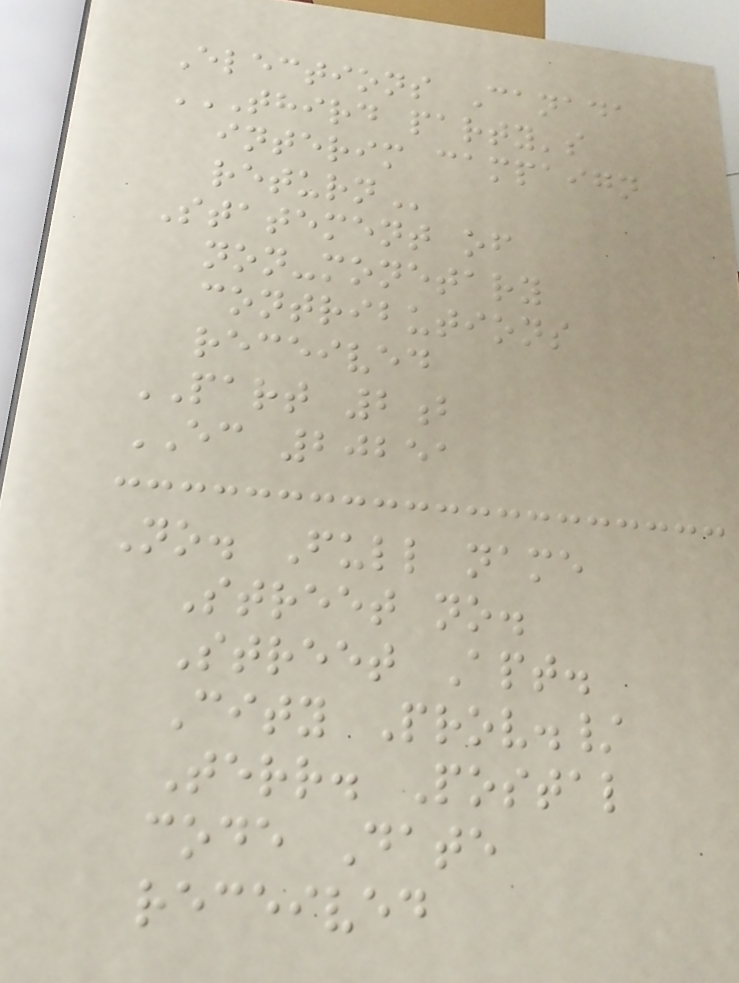Elections Canada
THIRD PARTY'S
INTERIM CAMPAIGN
RETURN
Statement of
non-monetary
contributions
received
PART 2b
EC 20251
No. Full name
Street no.
Street Apt.
City Prov./
Terr. Postal
code Date
received
